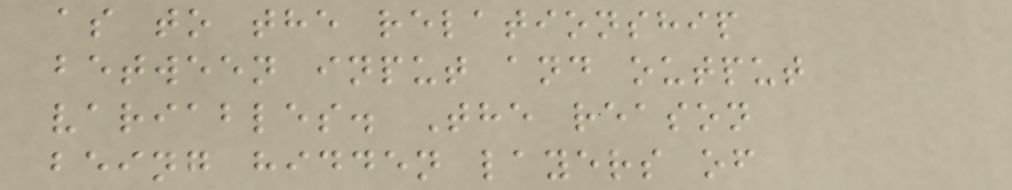as to the relationship
between input and output
variables. The reason
being hidden layers of
